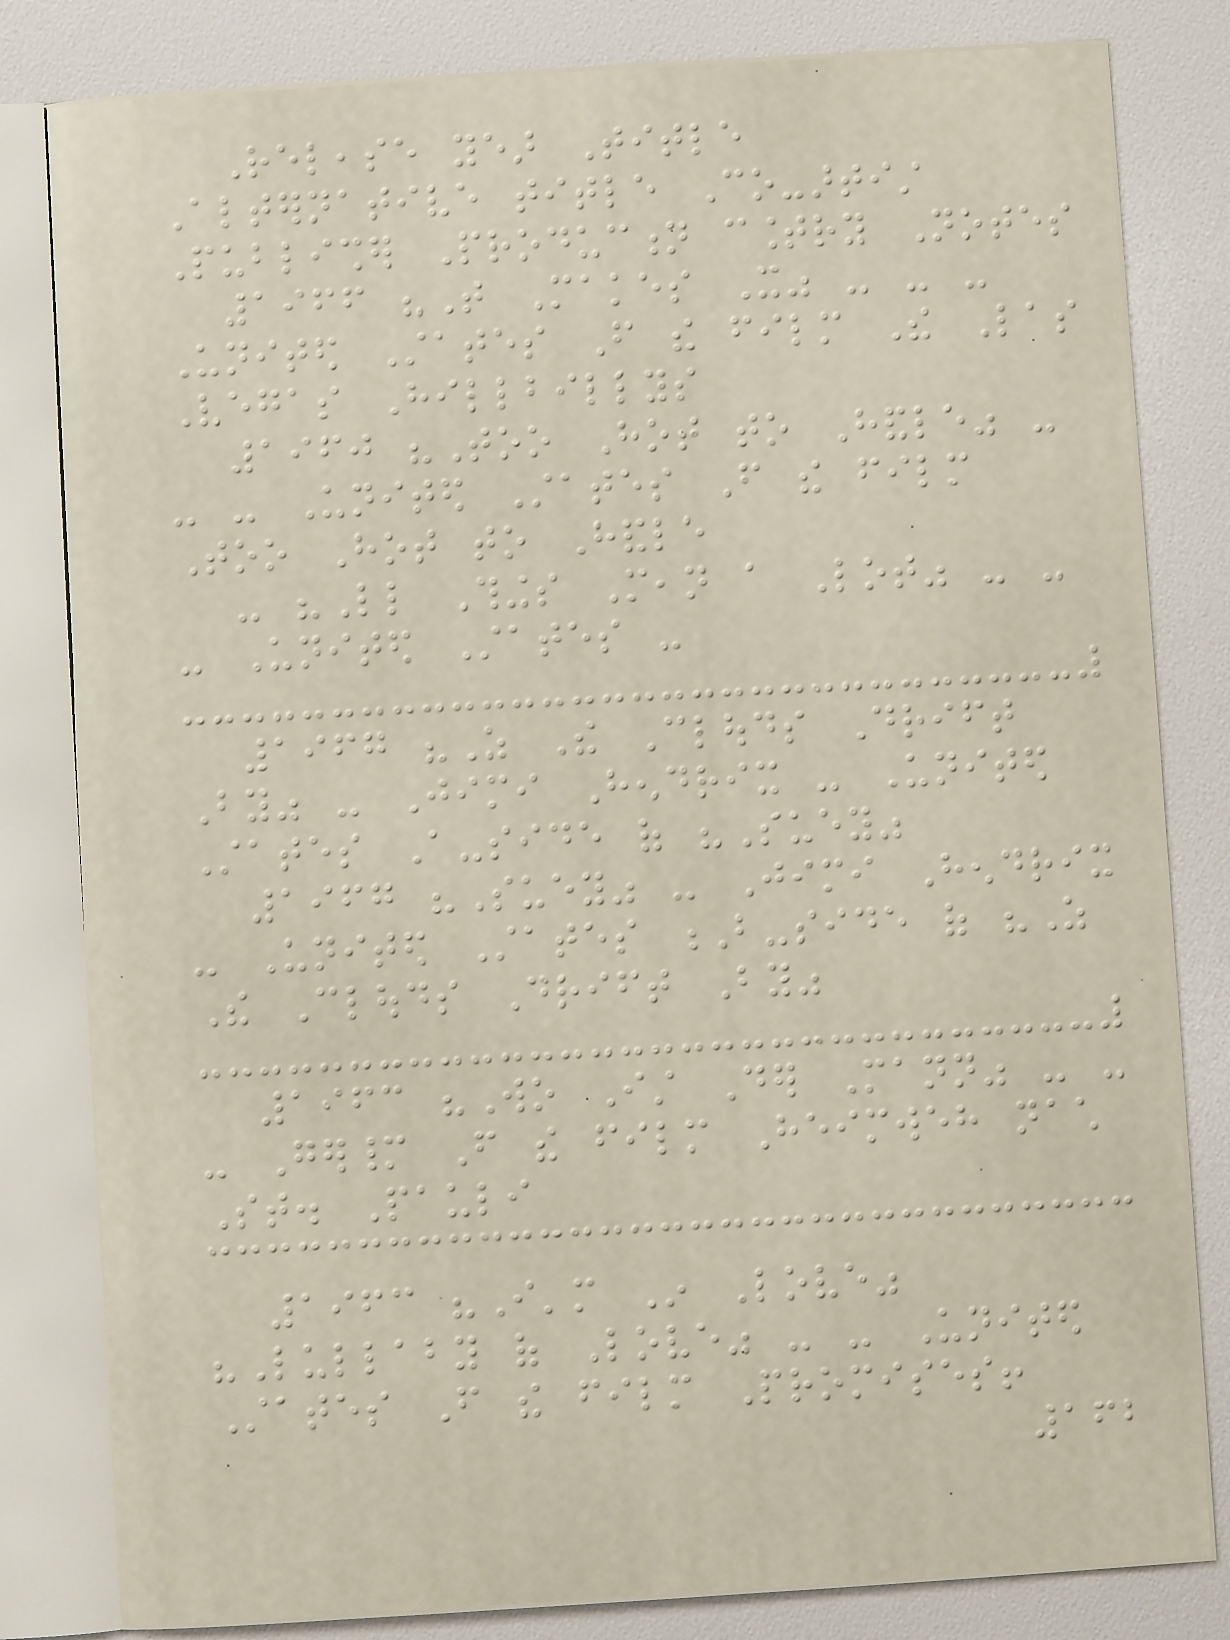Release year Title
Alternative title Co-artist
Publisher Production country Notes
1966 "That Makes It" - - -
United States From the film The Las
Vegas Hillbillys
1960 "Too Hot to Handle" -
- - United States From the film
Too Hot to Handle
- "Little Things Mean a Lot" - -
- United States -
1967 "As The Clouds Drift
By" - Jimi Hendrix - United
States A-side of "Suey"
1967 "Suey" - Jimi Hendrix
- United States B-side of "As
The Clouds Drift By"
1963 "Wo Ist Der Mann" - -
- Germany From the film Heimweh nach
St. Pauli
1963 "I'm In Love"
"Lullaby of Love" - - United
States From the film Promises!
162
